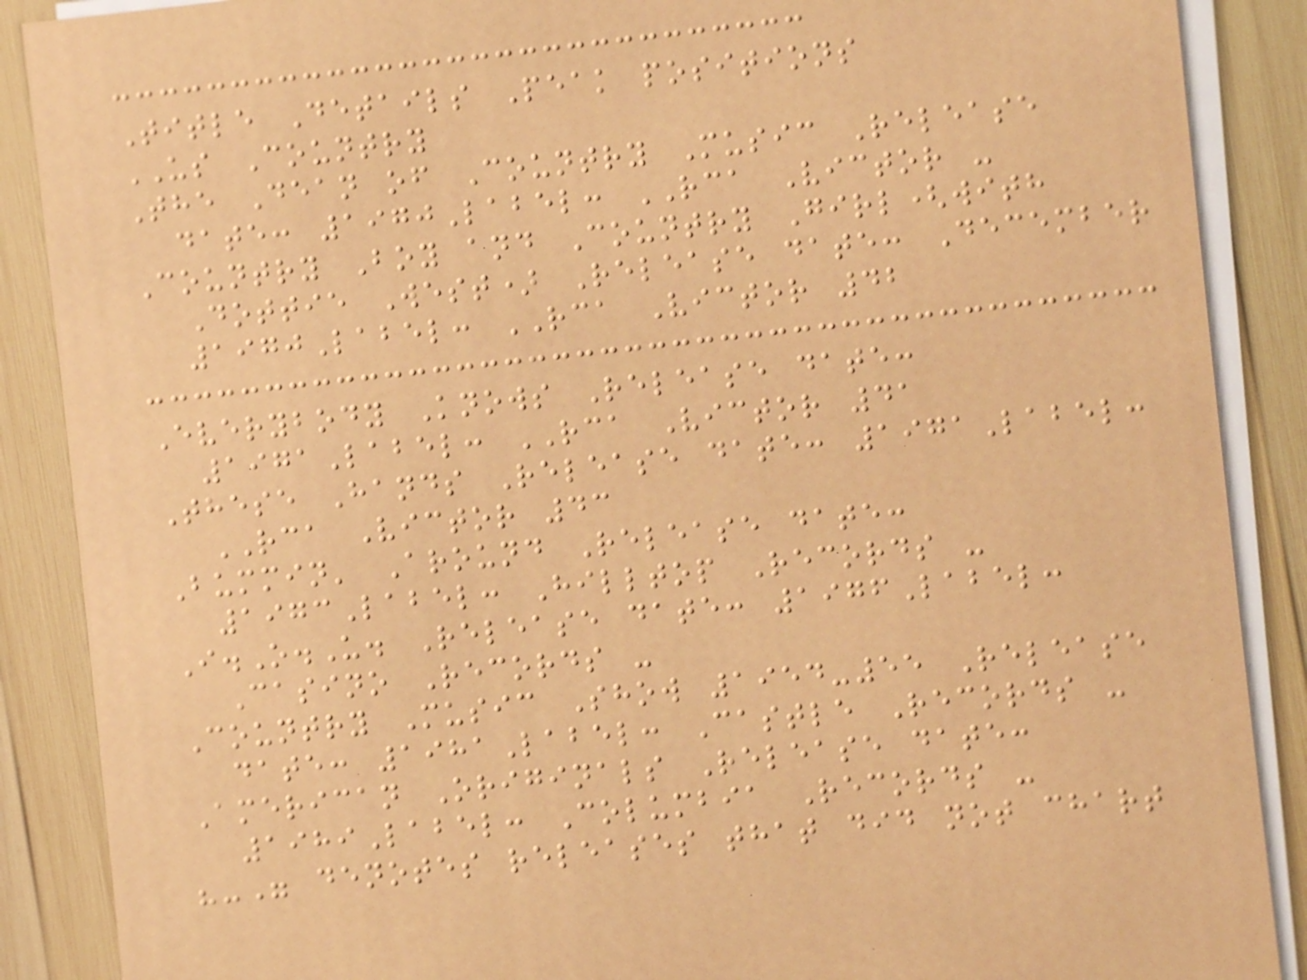Title Details Peak positions
US Country
The Dean of Country Music Release
date: 1970Label: RCA Victor -
Country Boy and Country Girl(with
Dottie West) Release date: December
1970Label: RCA Victor 42
Everybody Knows Release date:
1971Label: RCA Victor 41
These Hands Release date: 1971Label:
RCA Victor 43
Bummin' Around Release date:
1973Label: Hilltop Records -
I.O.U. Release date: 1976Label:
Casino Records -
Country Music Show 1954-55 Release
date: 1981Label: Castle Records -
American Originals Release date:
1989Label: Columbia Records -
"-" denotes releases that did not chart
